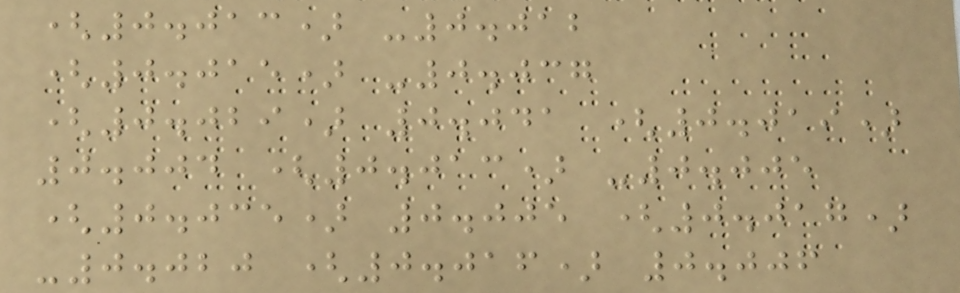(0.013) -0.012
(0.015) -0.037
(0.029) 0.041 (0.019)
0.004 (0.013) -0.005
(0.035) 0.005 (0.017)
-0.020 (0.016) 0.006
